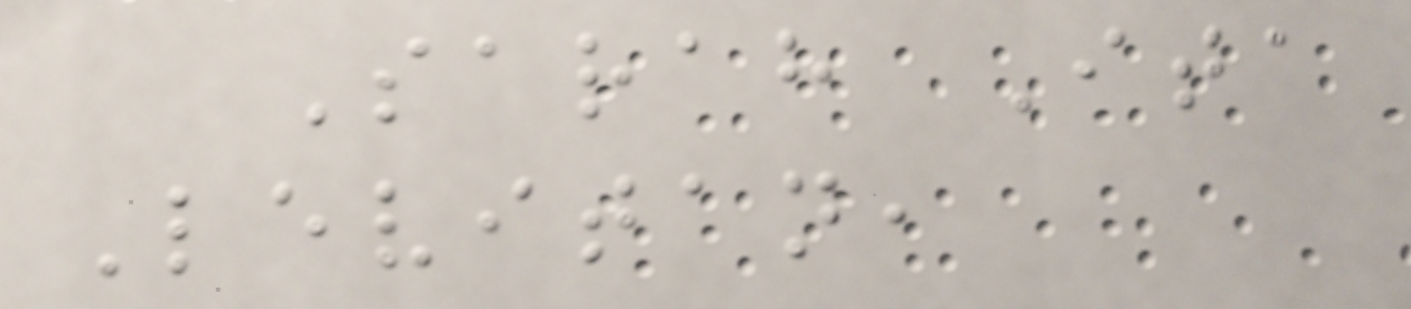Sarah Ita
Levitan,
